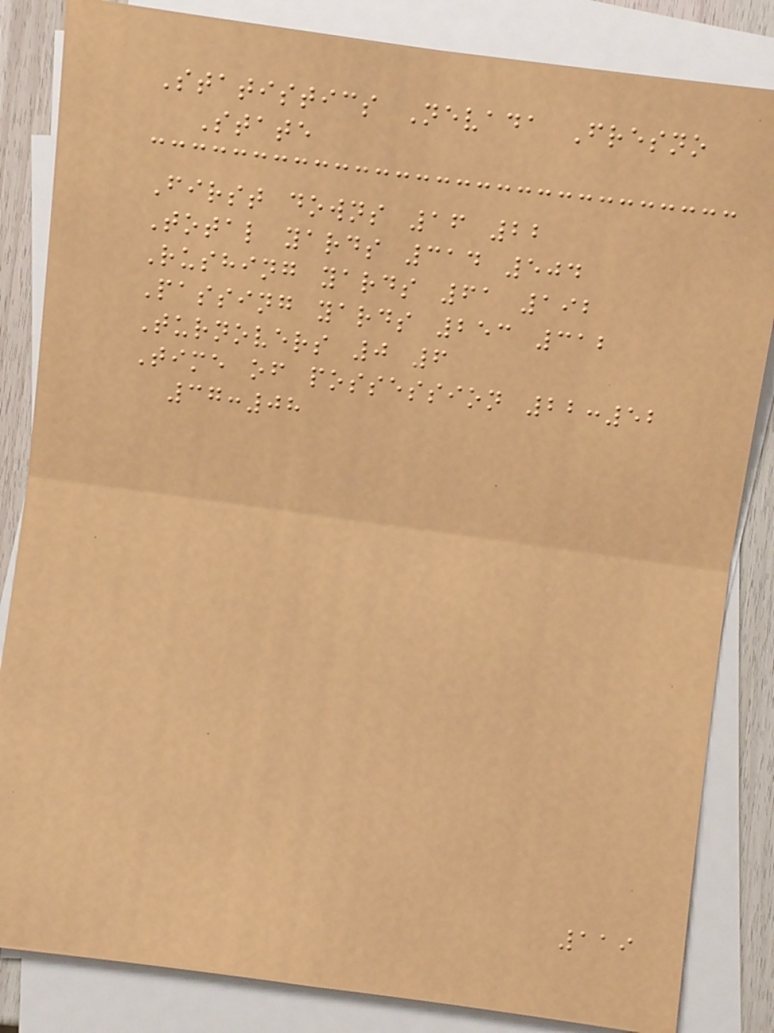Statistics Nevada Fresno
State
First downs 16 22
Total yards 314 504
Rushing yards 61 192
Passing yards 253 312
Turnovers 0 6
Time of possession 22:52
37:08
119
